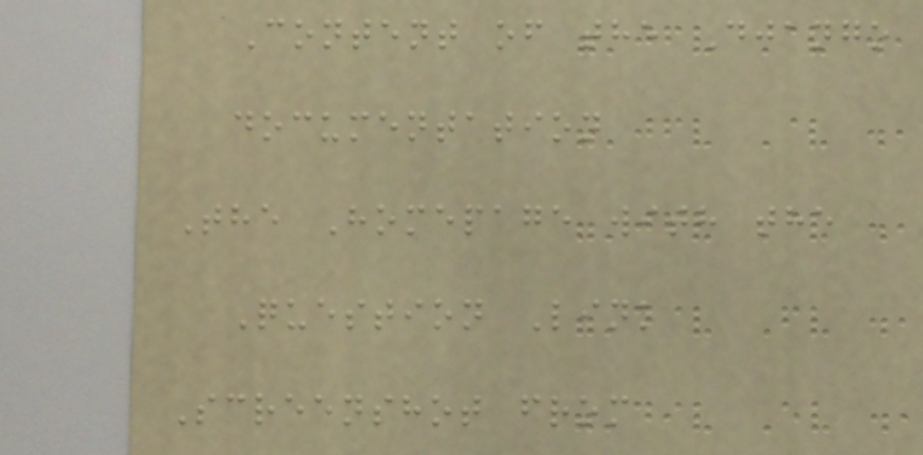Content of the Django
documentation
The Homepage with the
Question Link
Screenshot from
